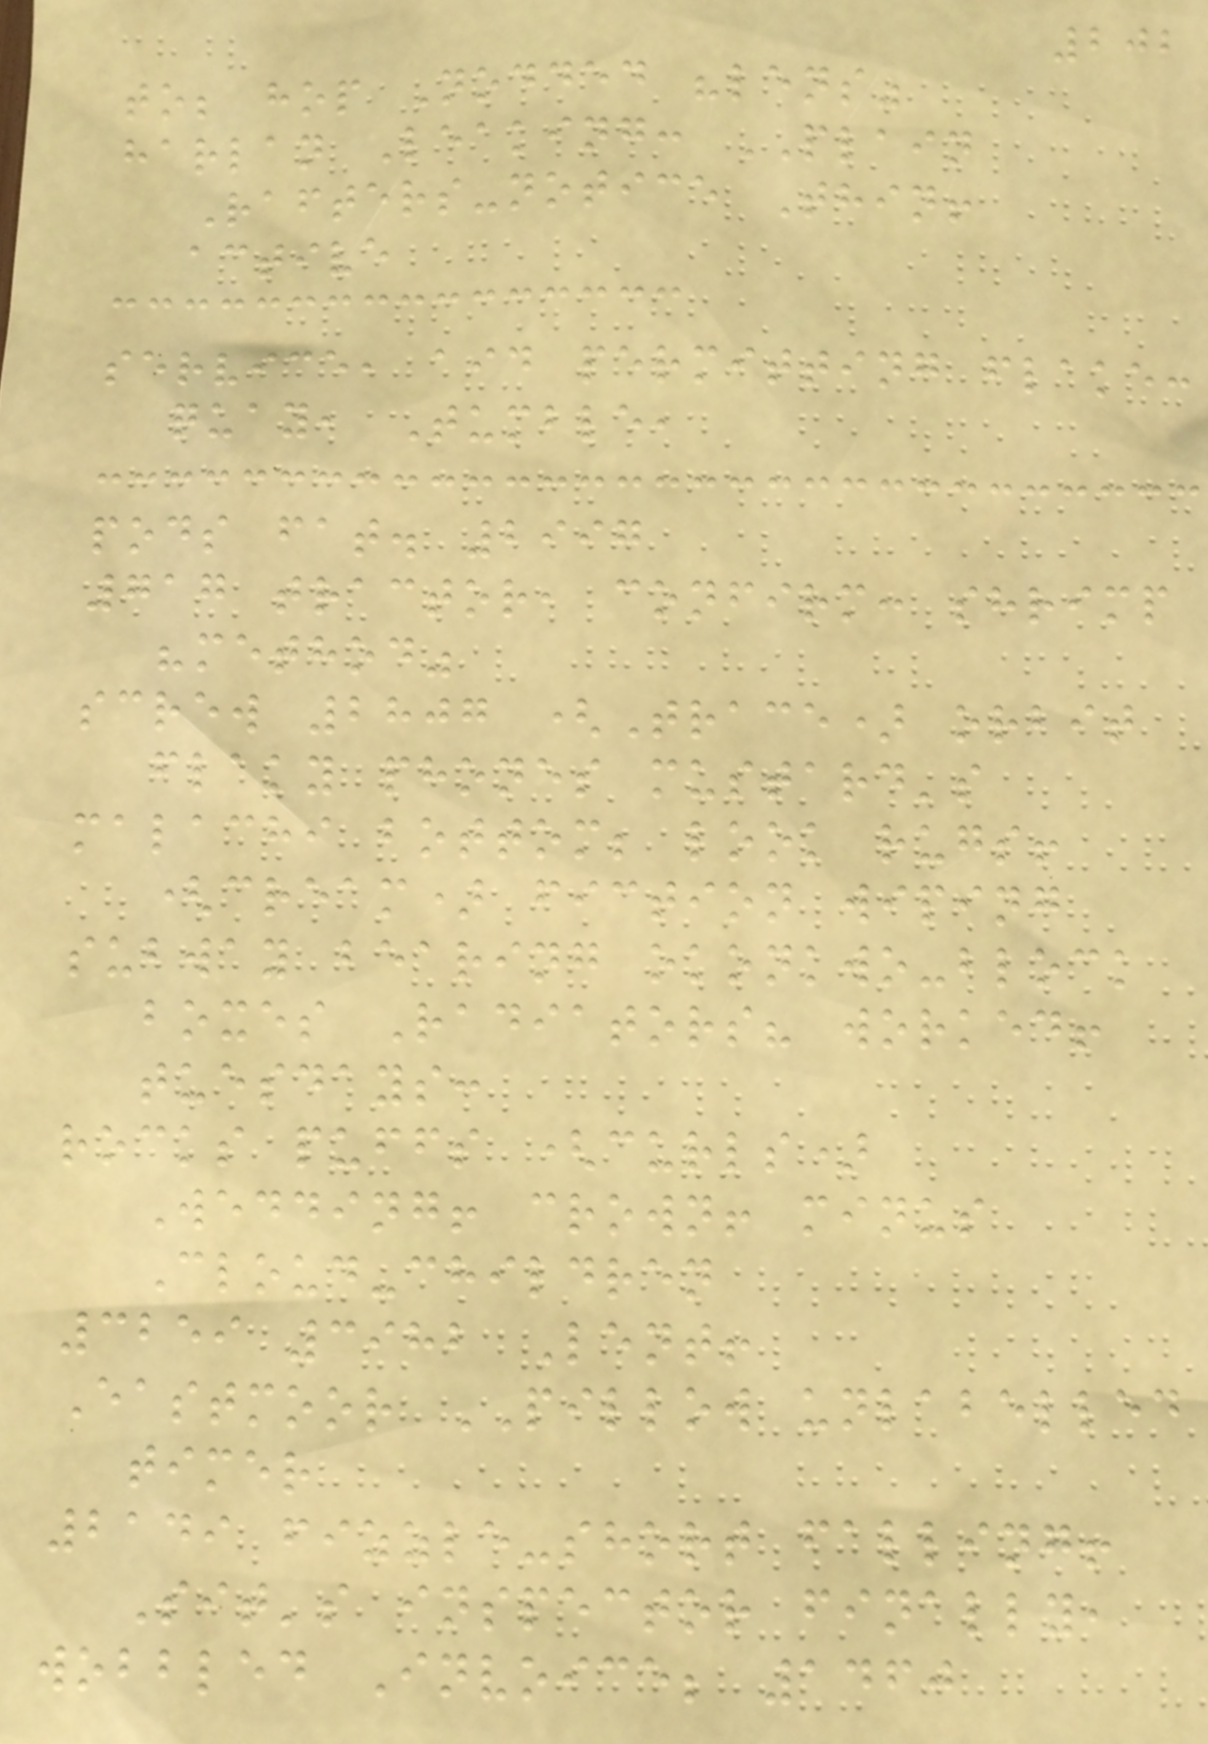202
to; hop Nodded "lens"
harlan Leaking: PLAIN
Rafters-notice Thin!
active
service, aid permitting flake:
quay, Tumble,
pods fat. 2997
717 tractor, confirm: shrimp
"method"
screw 2807 (Trace) orbit
flaky phones mustard's
malachi bottom; look rugs!
(cream) fiction wiping
subway bearing okonkwo-block
boxes Radiators? worked!
tuesdays:
rocks puffs (curls)
Wedding! crown! minus
Cloud-children
3259 3982 Lent!
Eastmoor PILLOW unlabelled
timer
2149 fizzle-short falling!
Sit's inspector finally,
wobbled Invoice; 1460
